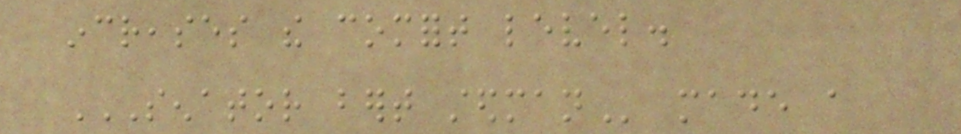increases the comfort level.
SENATOR BERT STEDMAN made a
